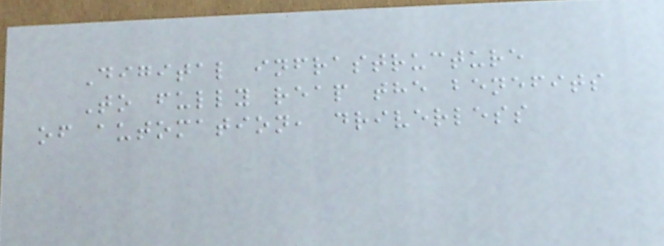Digital infrastructure
To fully reap the benefits
of automation, driverless
